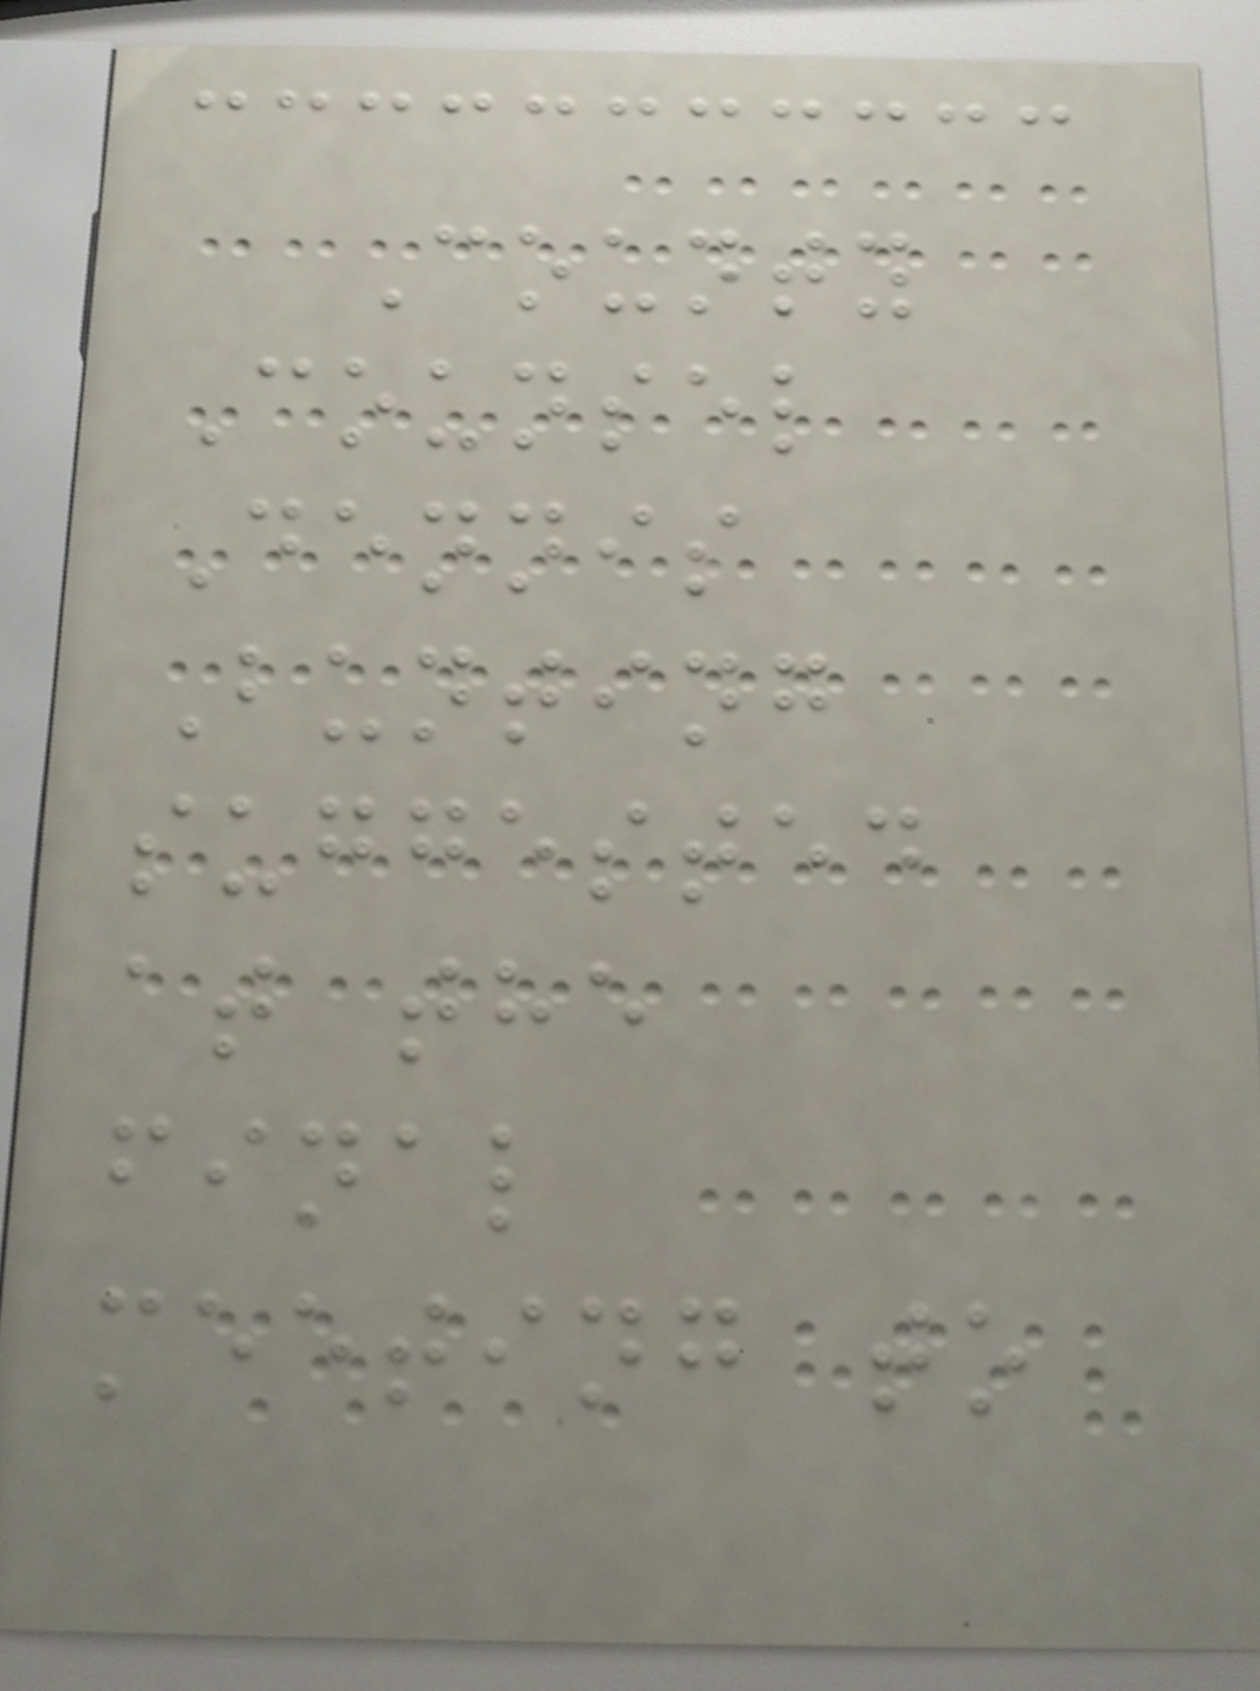County
Counsel
Dennis
Bunting
suggested
at the
final
meeting to
